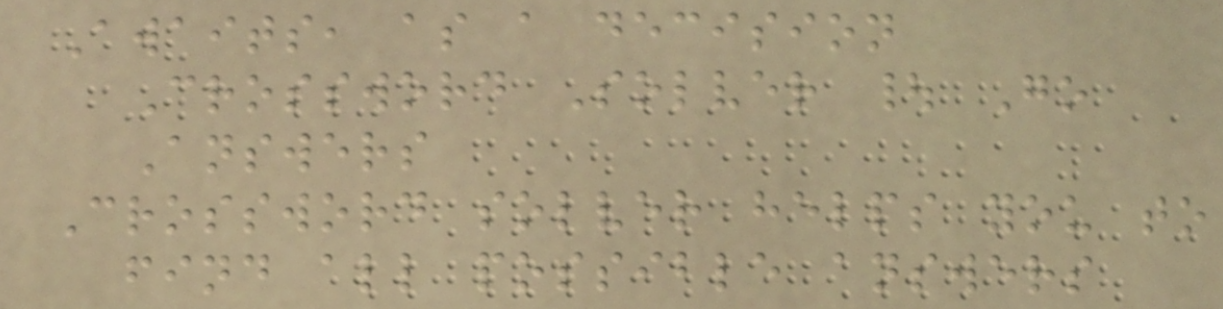Awaits, as a decision
Crossword Solver | Go
Answers
Crossword solver helps you to
find all possible answers
